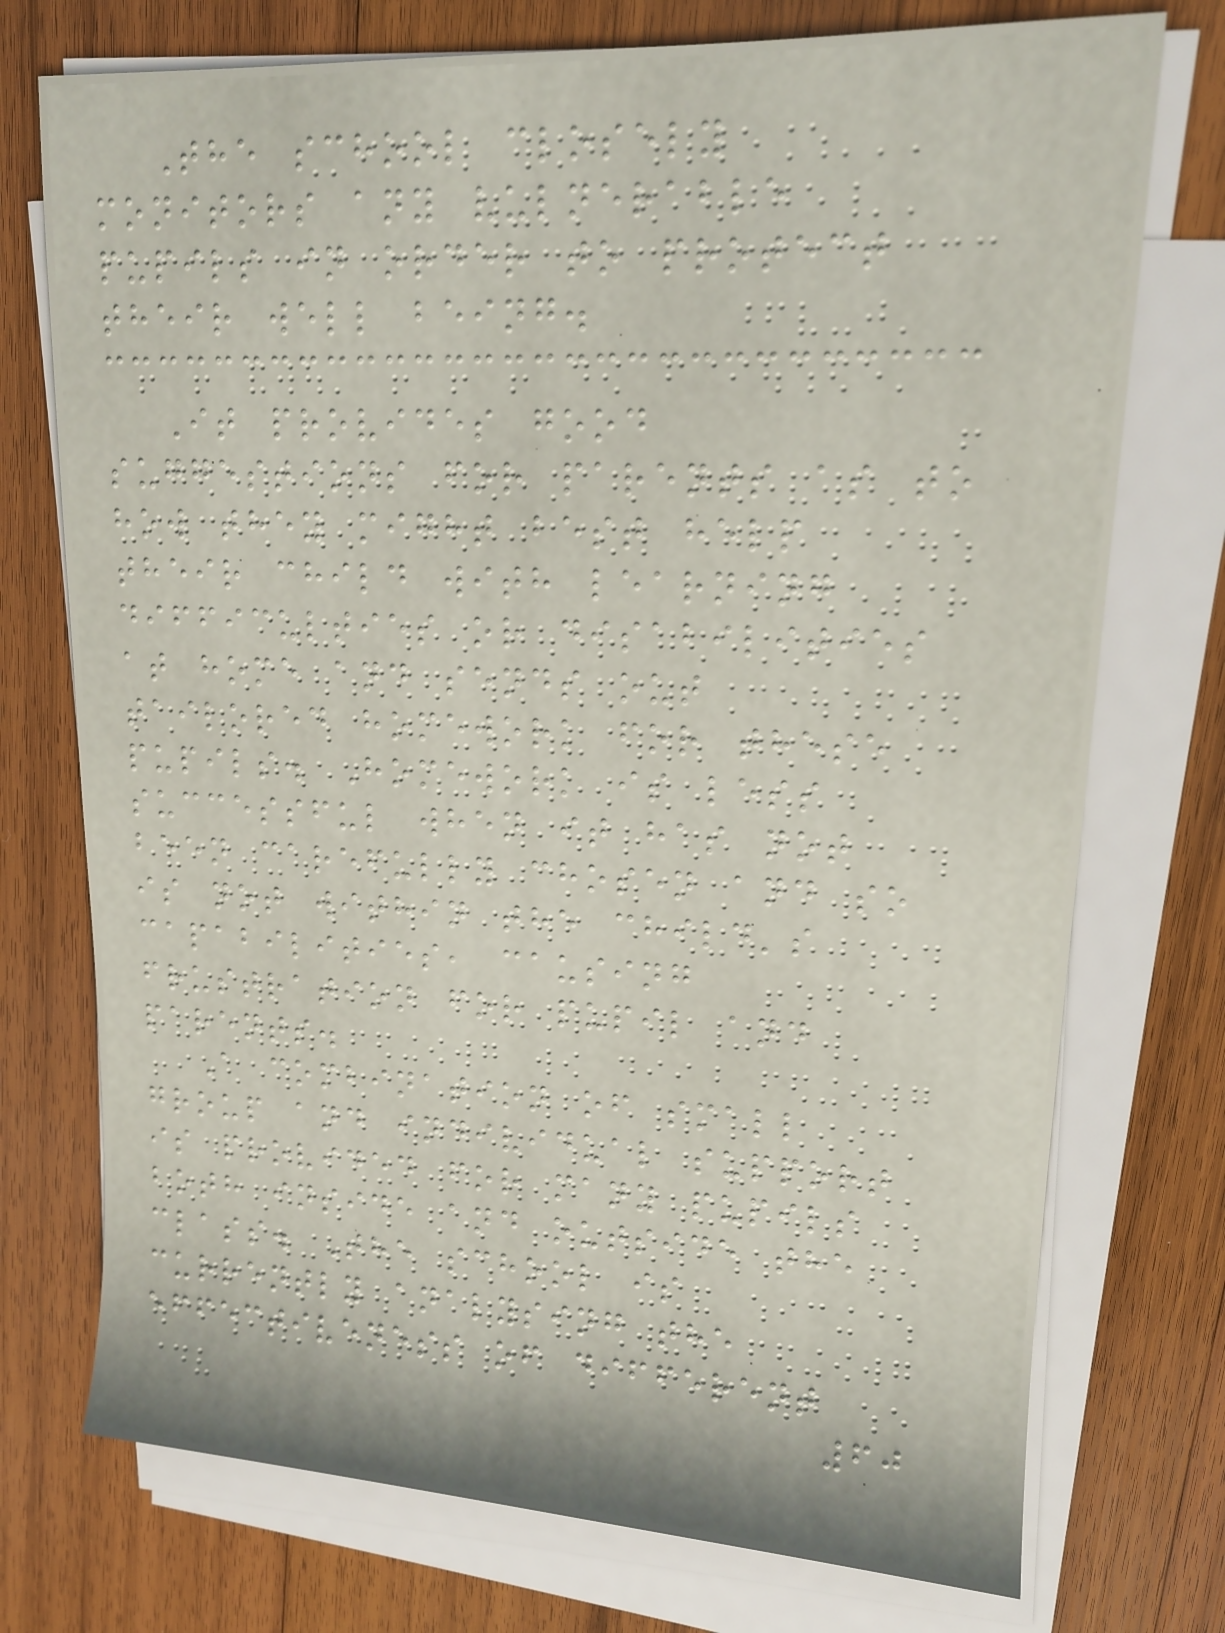The school closely
monitors any vulnerable
pupils in order to protect
their well being.
It provides good
suggestions for parents as to
how they might best help
their child with learning
difficulties or disabilities
at home and sends out
tailored homework for these
pupils. Homework is less
successful when it has not
been carefully chosen and so
is not within the child's
capabilities, causing
frustration for pupil and
parents.
A combination of small
group and individual support
is provided for many pupils
both inside and outside the
class. The school is
currently analysing the
effectiveness of different
60
